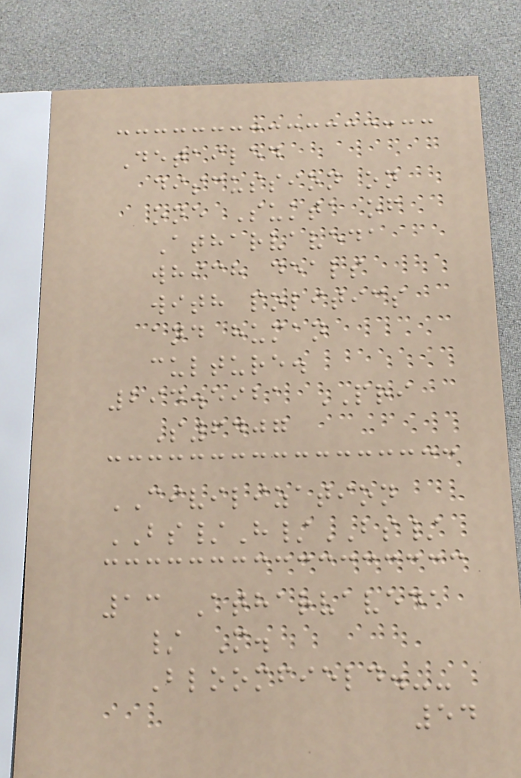Detailed
discussion on
one Sukta of
Atharvaveda
which deals
with politics
and human
culture.
294.5921 PRI
S6407
CIVILIZATION
BS/H/BS/
13 Atharvaveda
/ M.
Bloomfield.--
54
